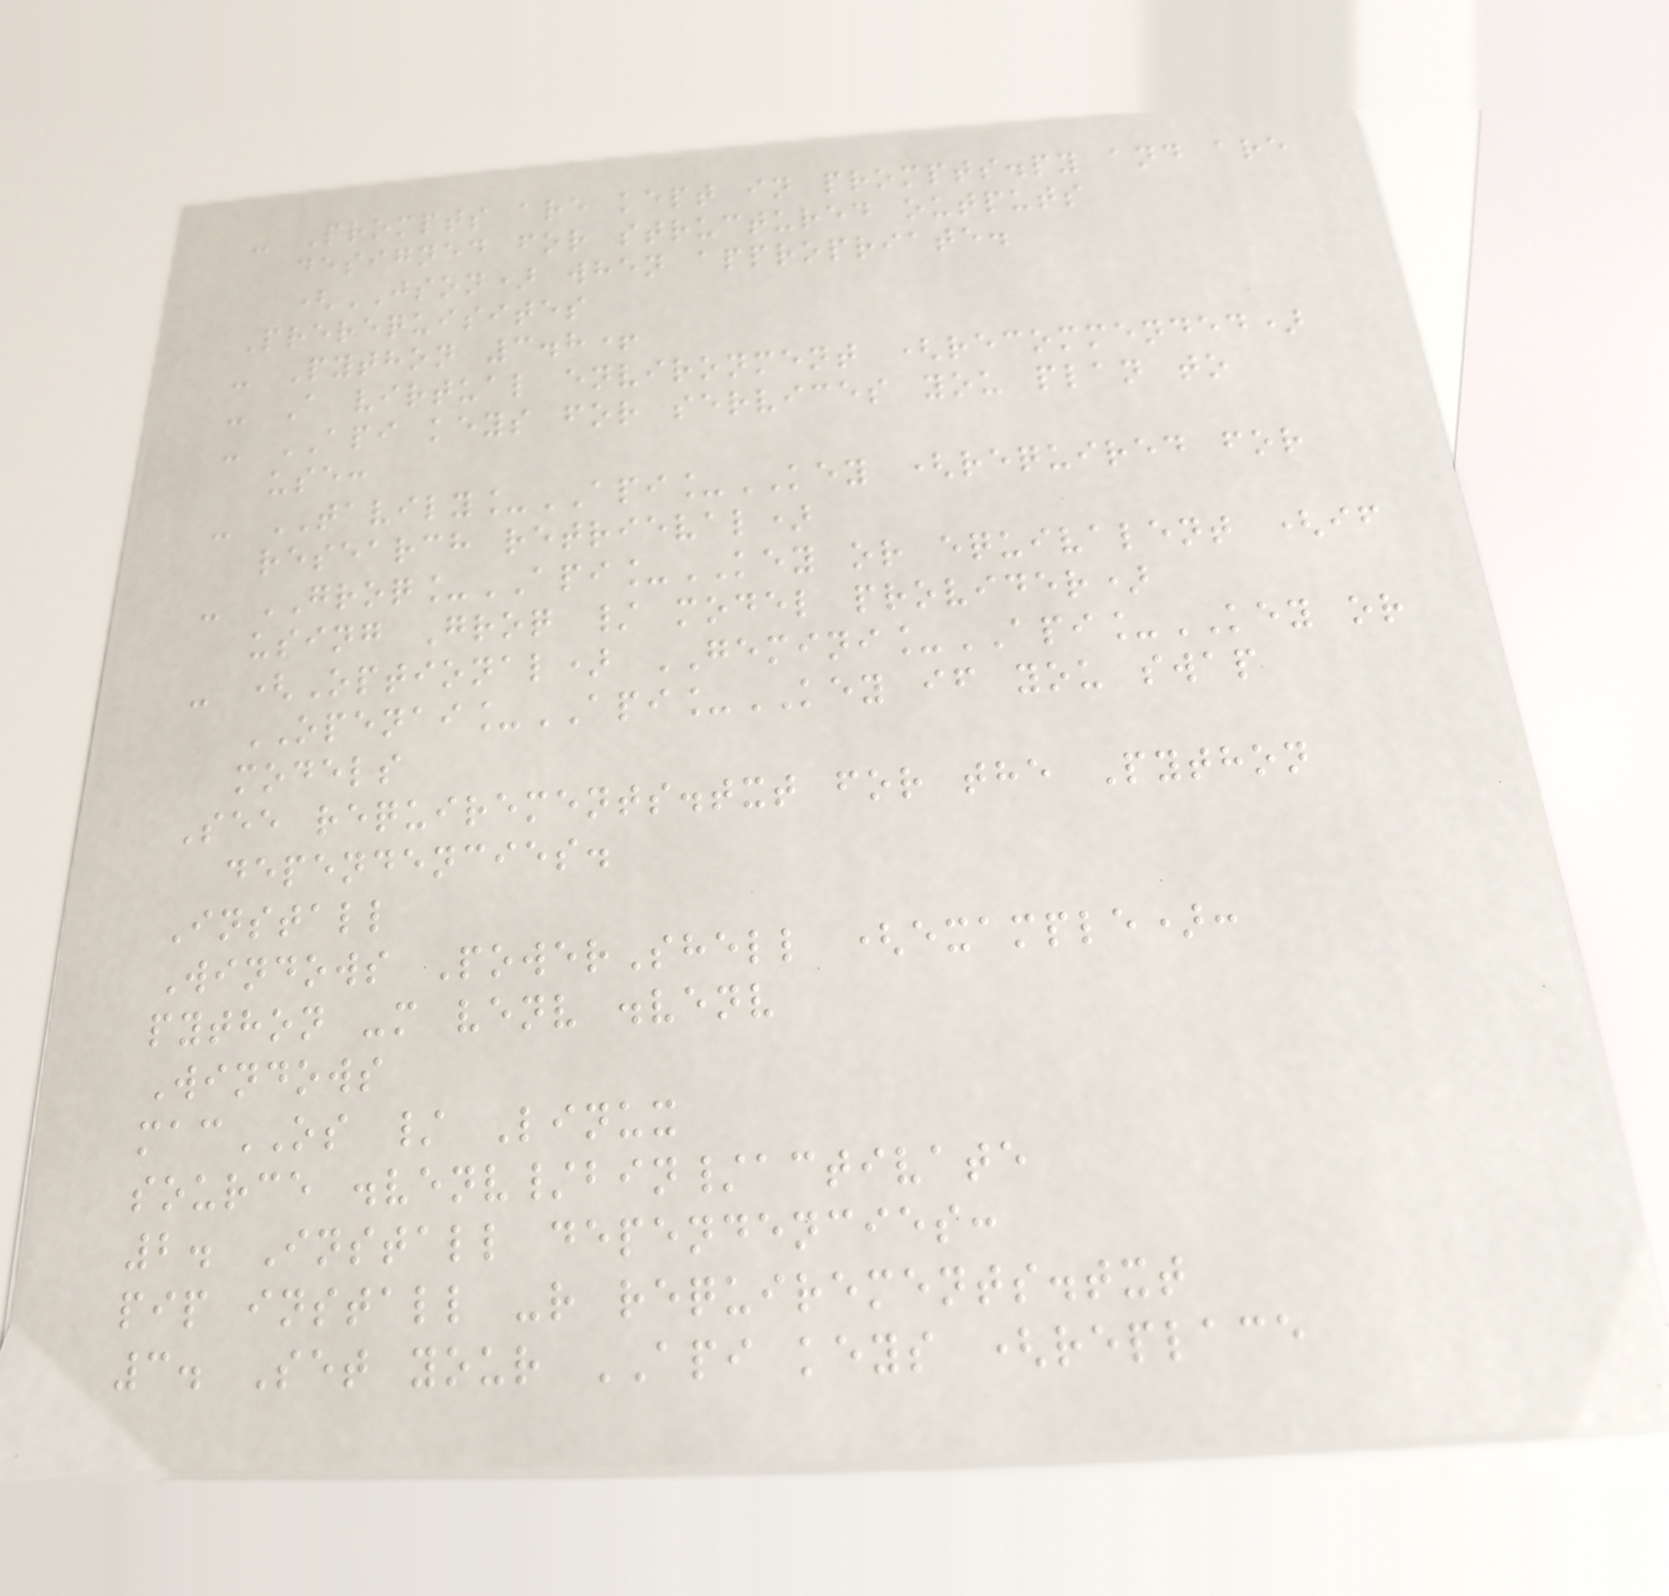- Prompts are kept in prompts.py and are
designed for structured outputs
(JSON) when appropriate.
Prerequisites
- Python 3.8+
- A virtual environment (recommended)
- API keys for services you plan to
use:
- TAVILY_API_KEY (required for
research retrieval)
- GROQ_API_KEY or equivalent (if
using Groq / model provider)
- (Optional) GEMINI_API_KEY or
OPENAI_API_KEY if you swap
models
See requirements.txt for the Python
dependencies.
Install
Windows PowerShell (example):
python -m venv .venv
Windows
macOS / Linux
source .venv/bin/activate
2. Install dependencies:
pip install -r requirements.txt
3. Set your API keys (replace
